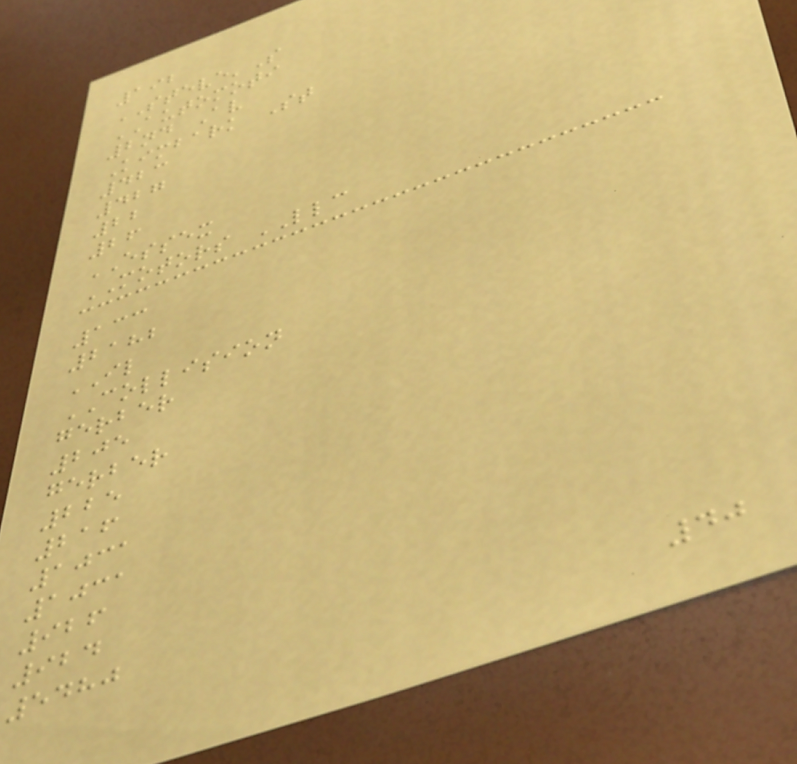192
STEVE'S
AUTOMOTI
2nd Av
Kimbark St
423
427
22
26
ESSEX
MOTORS LLC
133
2182
IL
COLLISION
gerber
205
gerber
225
216
1031
1031
926
924
5480
40
